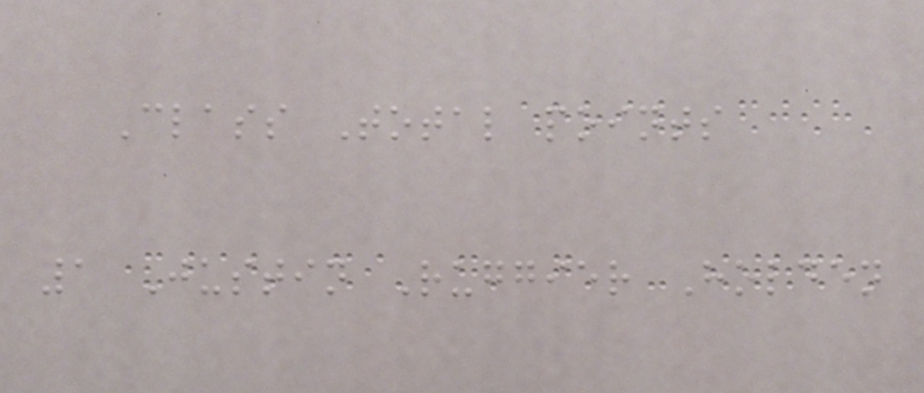Class Total points
1 Justin Ruggier Holden
